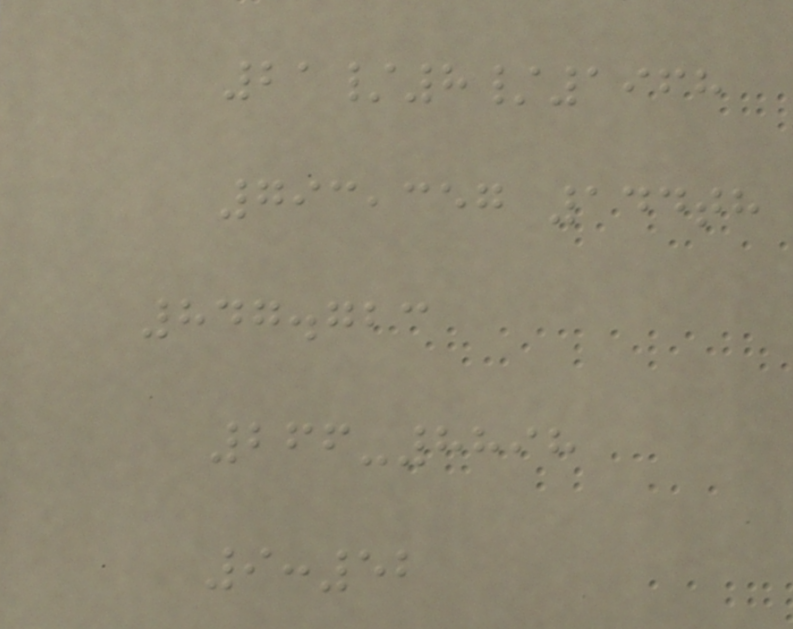21/8/1968
793,357 144th
847.723
266-8898
9:52
